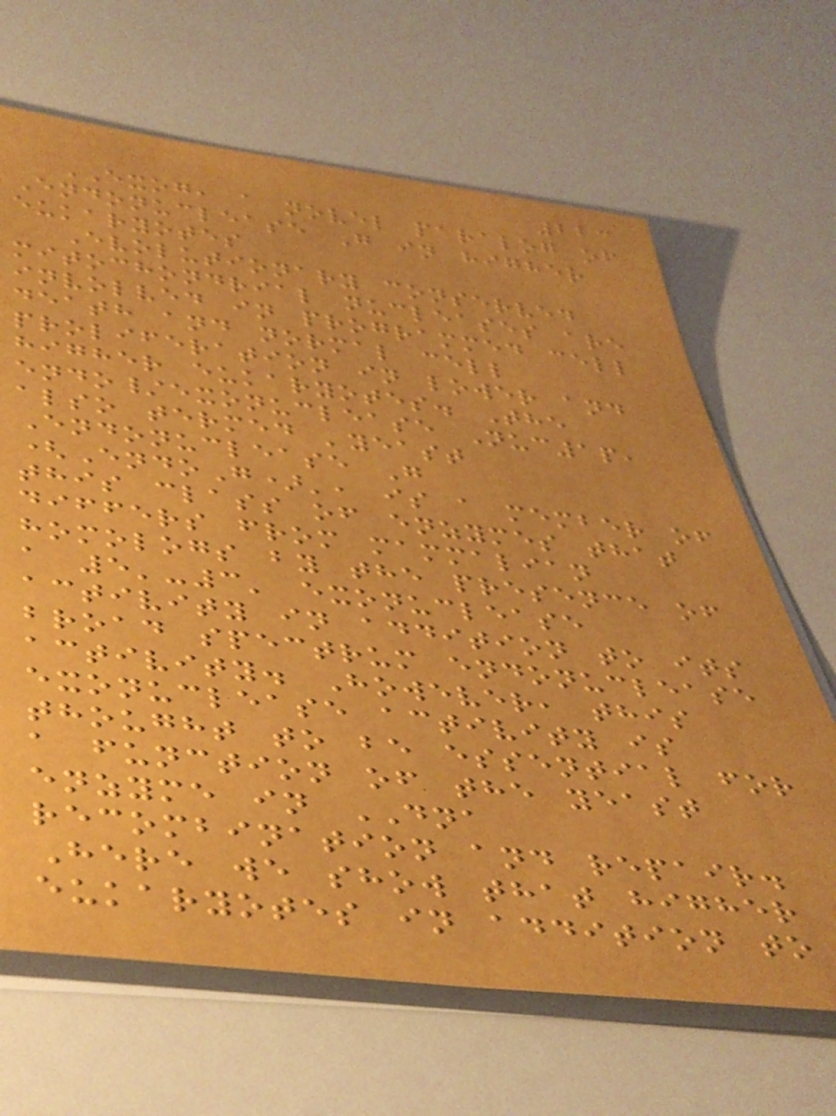223
EXOG, a novel paralog of
Endonuclease G in higher
eukaryotes
Evolutionary conserved
mitochondrial nucleases are
involved in programmed cell
death and normal cell
proliferation in lower and
higher eukaryotes. The
endo/exonuclease Nuc1p,
also termed 'yeast
Endonuclease G
(EndoG)', is a member of
this class of enzymes that
differs from mammalian
homologs by the presence of
a 5'-3' exonuclease
activity in addition to its
broad spectrum endonuclease
activity. However, this
exonuclease activity is
thought to be essential for
a function of the yeast
enzyme in DNA
recombination and repair.
Here we show that higher
eukaryotes in addition to
